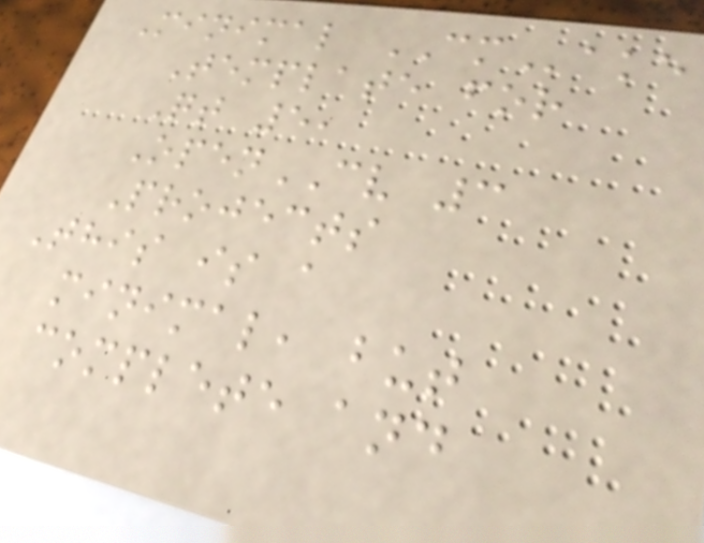Minimal CMake
Template for
Qt 5,
OpenCV 3
Projects
This is a
minimal, but
complete and
